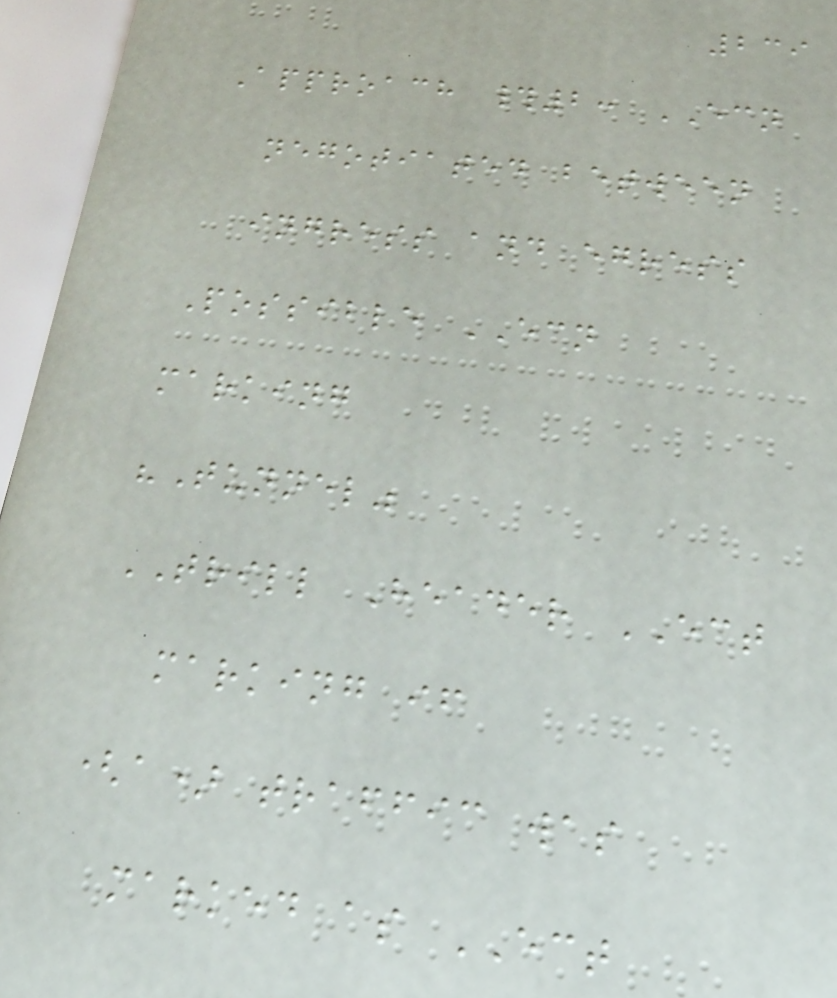239
Approach #2: ECN
negotiated between
ingress and egress
Possible ECN
marking
"Tunnel"
TRILL Header ECT
marking if
(a) traffic was
marked as ECT
